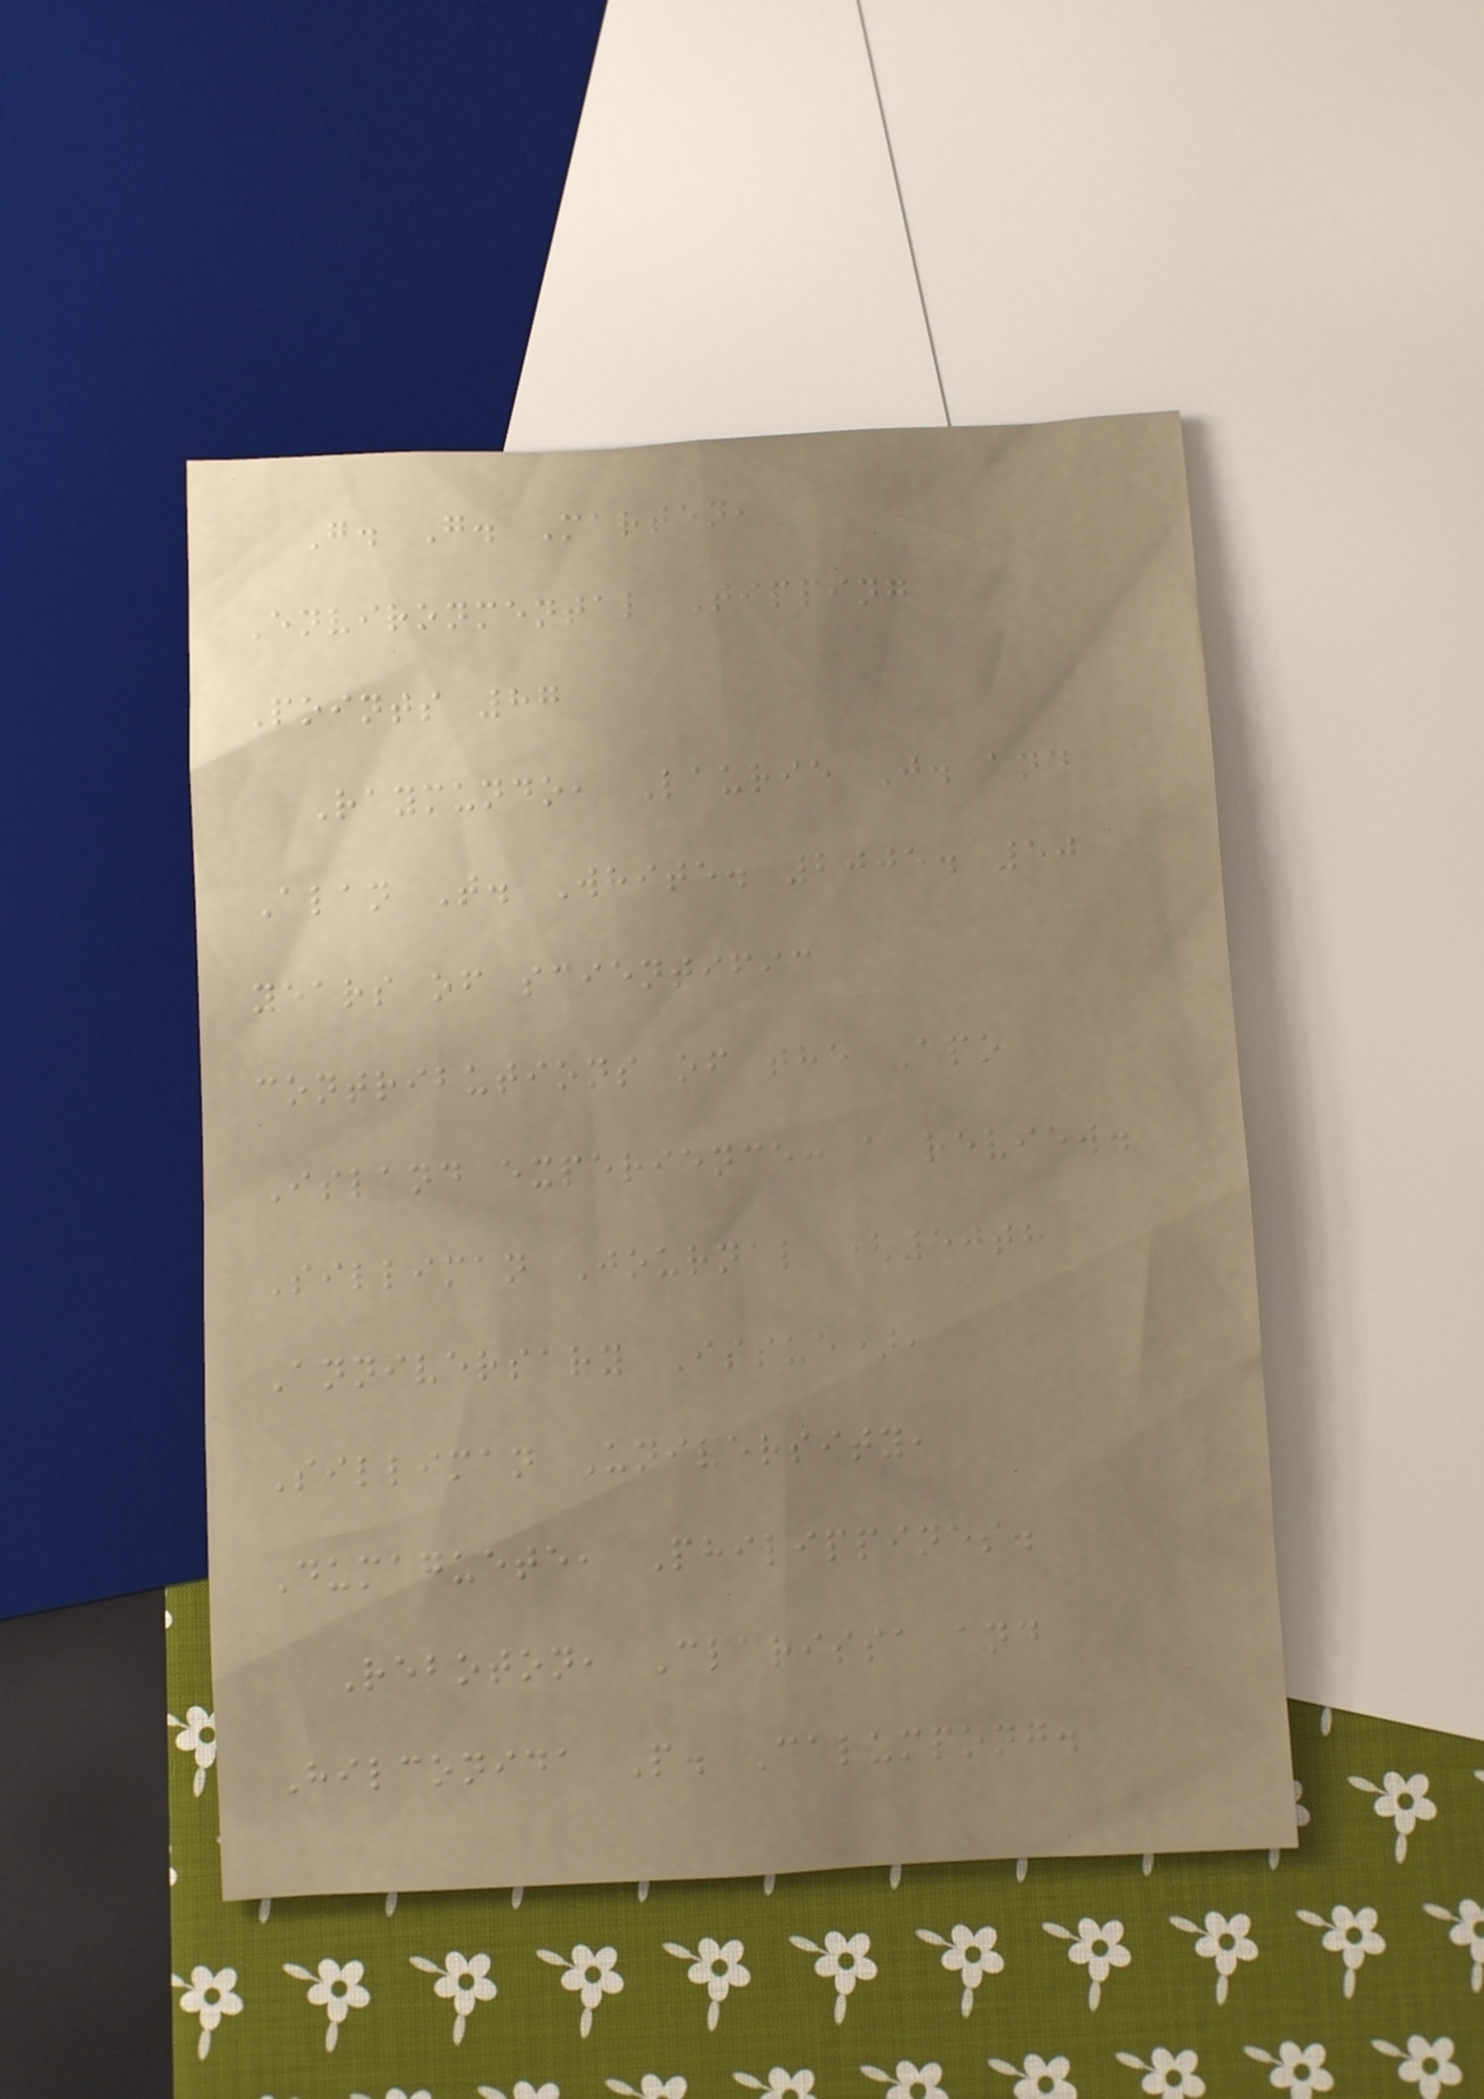G. G. Marten,
Environmental Tipping
Points 87
Raymundo, Laurie J. and
Alan T. White. 2005. 50
years of scientific
contributions of the Apo
Island experience: a review.
Silliman Journal (50th
Anniversary Issue),
Silliman University,
Dumaguete, Philippines.
Reboton, Clarissa and
Hilconida P. Calumpong.
